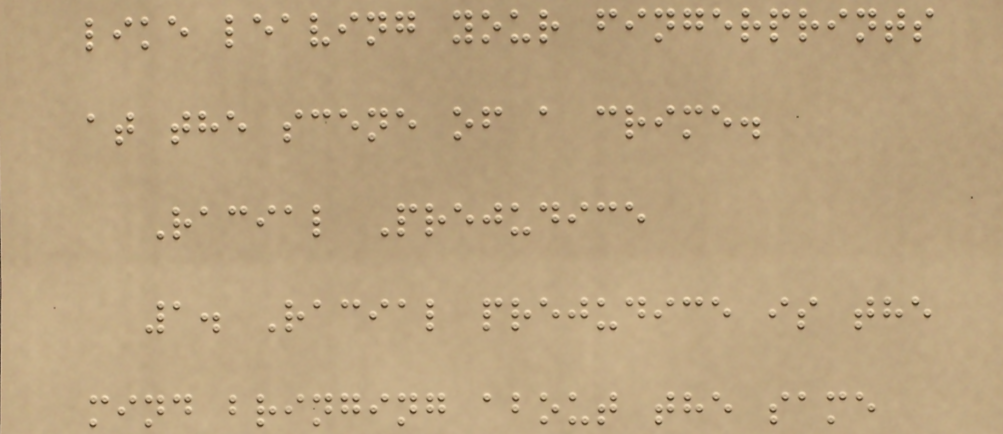like leaving your fingerprints
at the scene of a crime.
Racial Prejudice
1. Racial prejudice is the
mind bringing about the same
